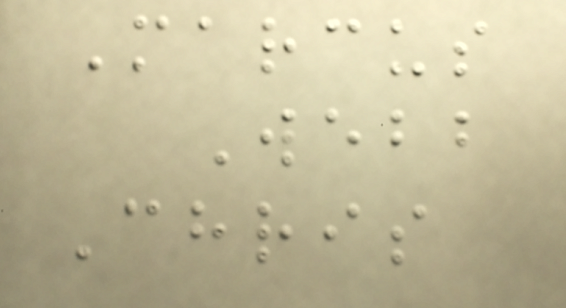Marcus
Webb
Chris
